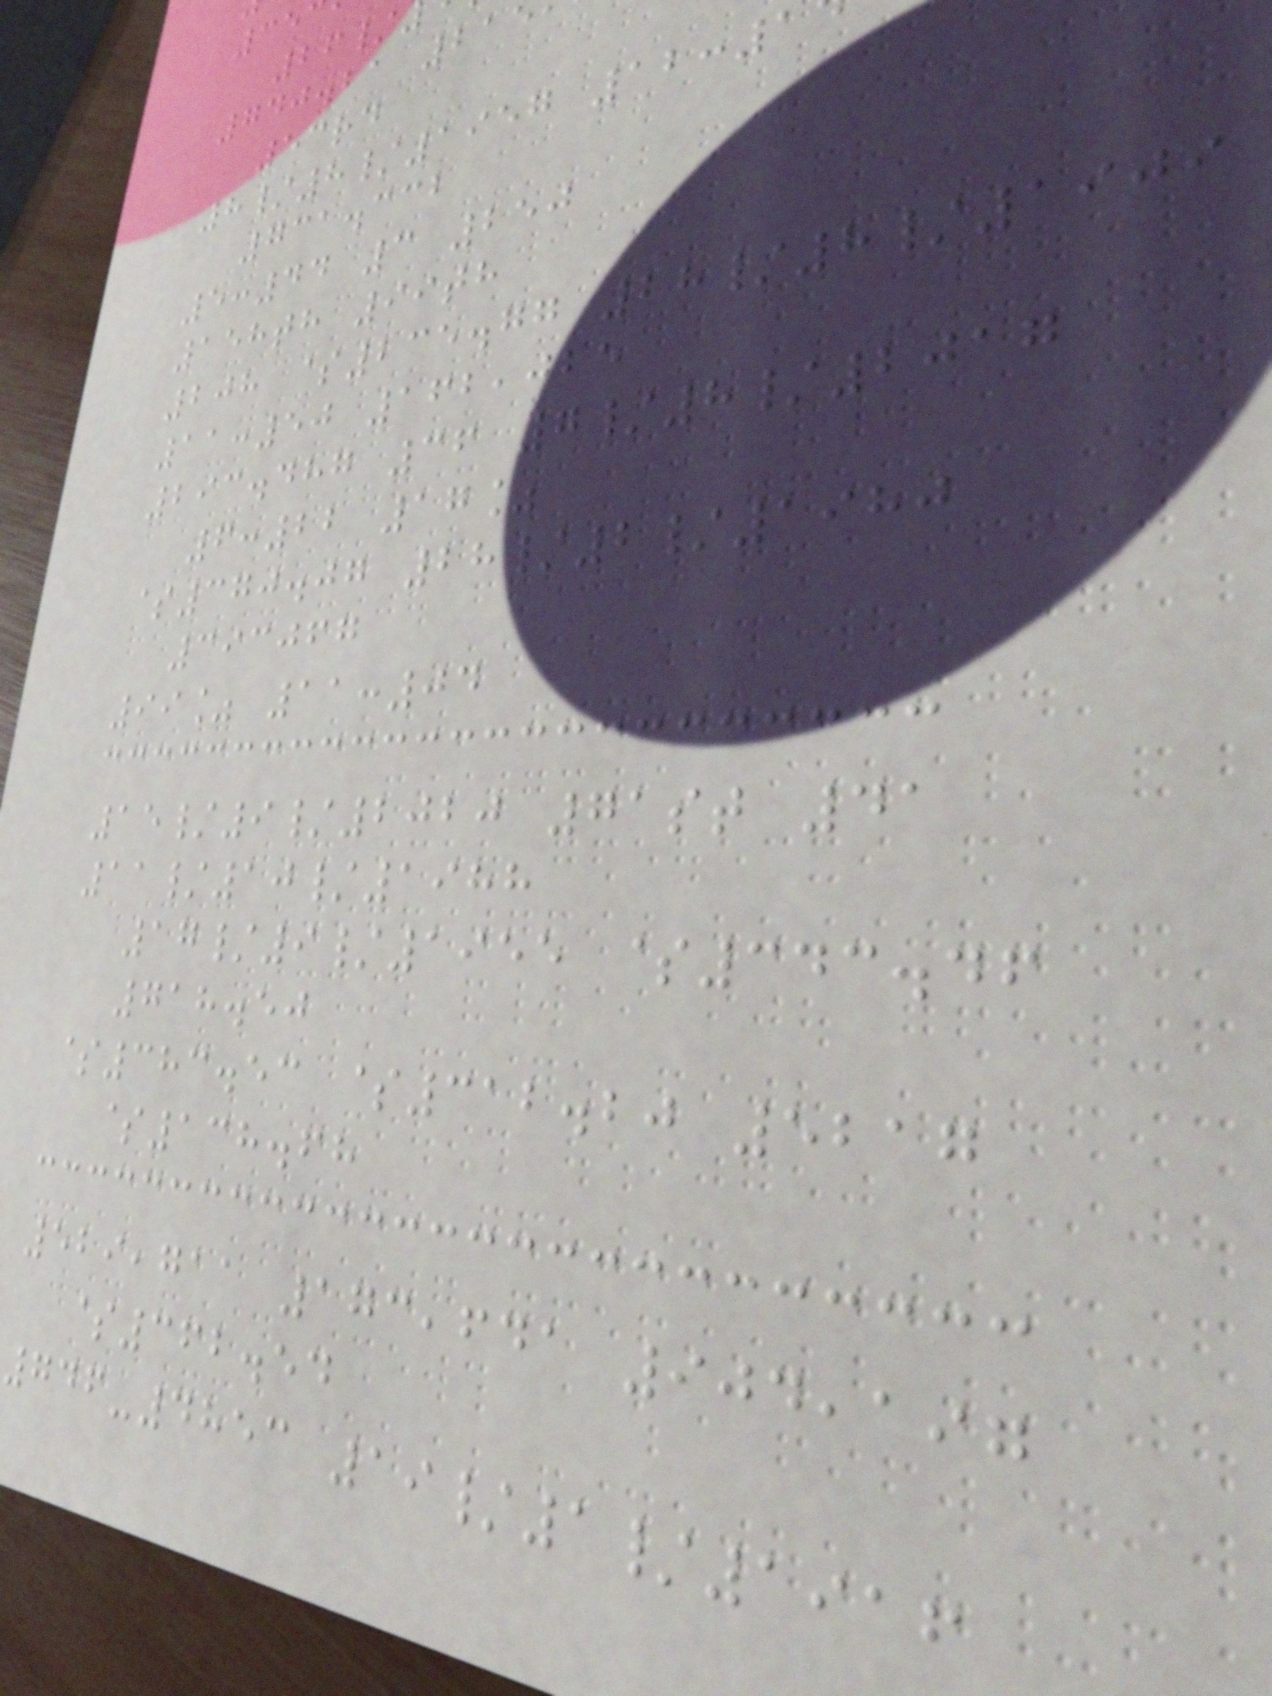26/
740.21 215
53rd
8/8/1957 12:1
731.332
5:44 3 250
158th 99th
208 $235.77 28/8/1909
11:50 162,025
293.487 36 7/8/2017
6:22 17%
$370.07 28/2/1980
393067
99% 11:04
15/9/2020 71st 41
11/10/1988
17/9/1955 $343.46
718.50
$383.53 $312.20 5217
$138.68
529,711 173,641 904,197
$362.54
746-4853 19/1/1916
